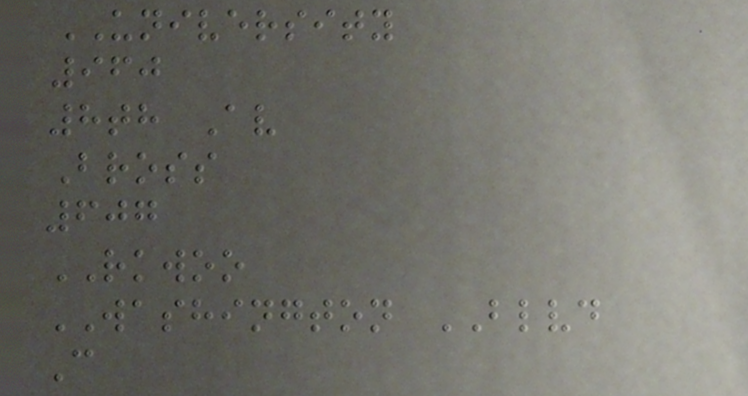UNIVERSITY
960
8th Av
Bross
607
RKWOO
WASHINGTON BLVD
C
